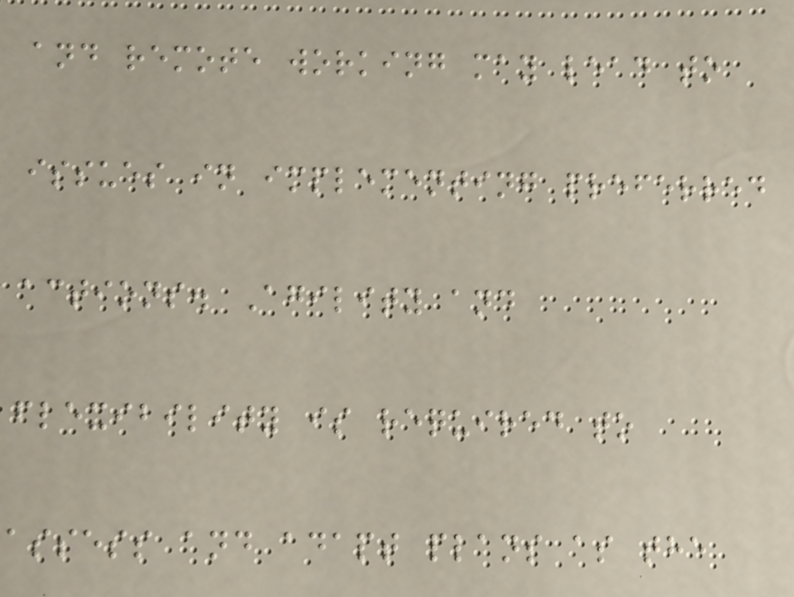and remote working may lead to
issues in implementing preferred
actions. Agility and
flexibility is required to
assess and adapt plans as the
